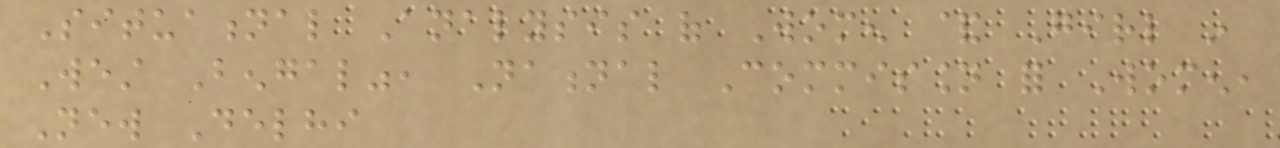Situational Analysis of Women & Girl in
West Bengal", National Commission for Women,
New Delhi
